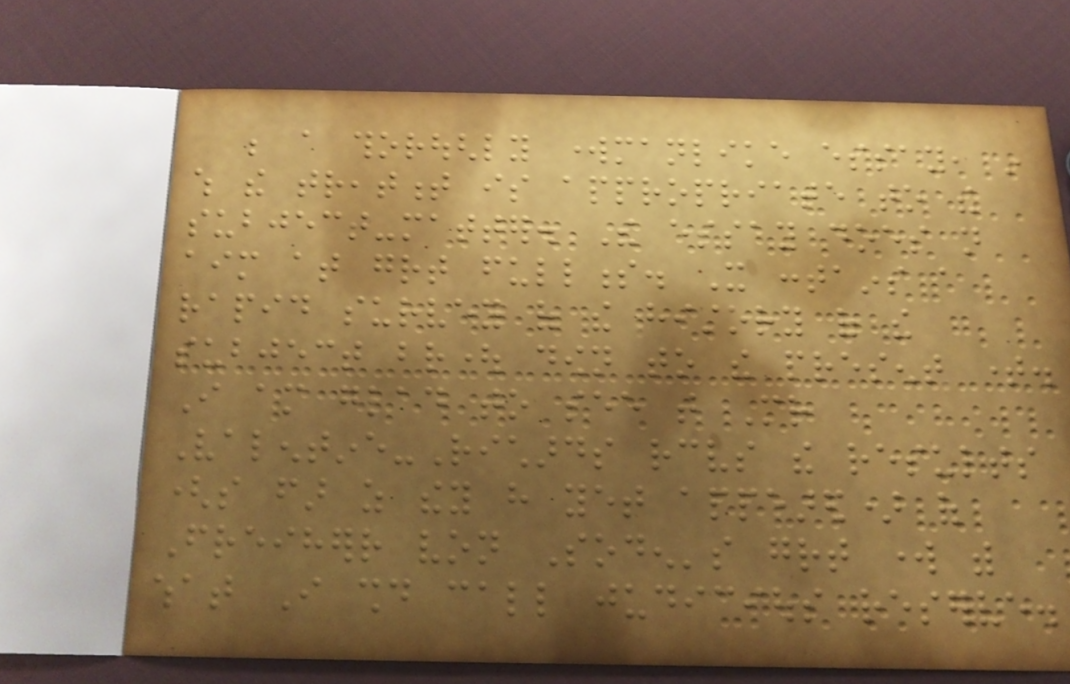be a thoroughly workmanlike essay, in
which the treatment is appropriate to the
subject-matter. The essay does not
aim at great fullness. It contains a
rapid survey of the history of the
subject brought down to the present time.
I am glad to see that Mr
Valentine-Richards receives the results
(so far as they have yet appeared) of
Freiherr von Soden's great work with
what I should call judicious reserve.
